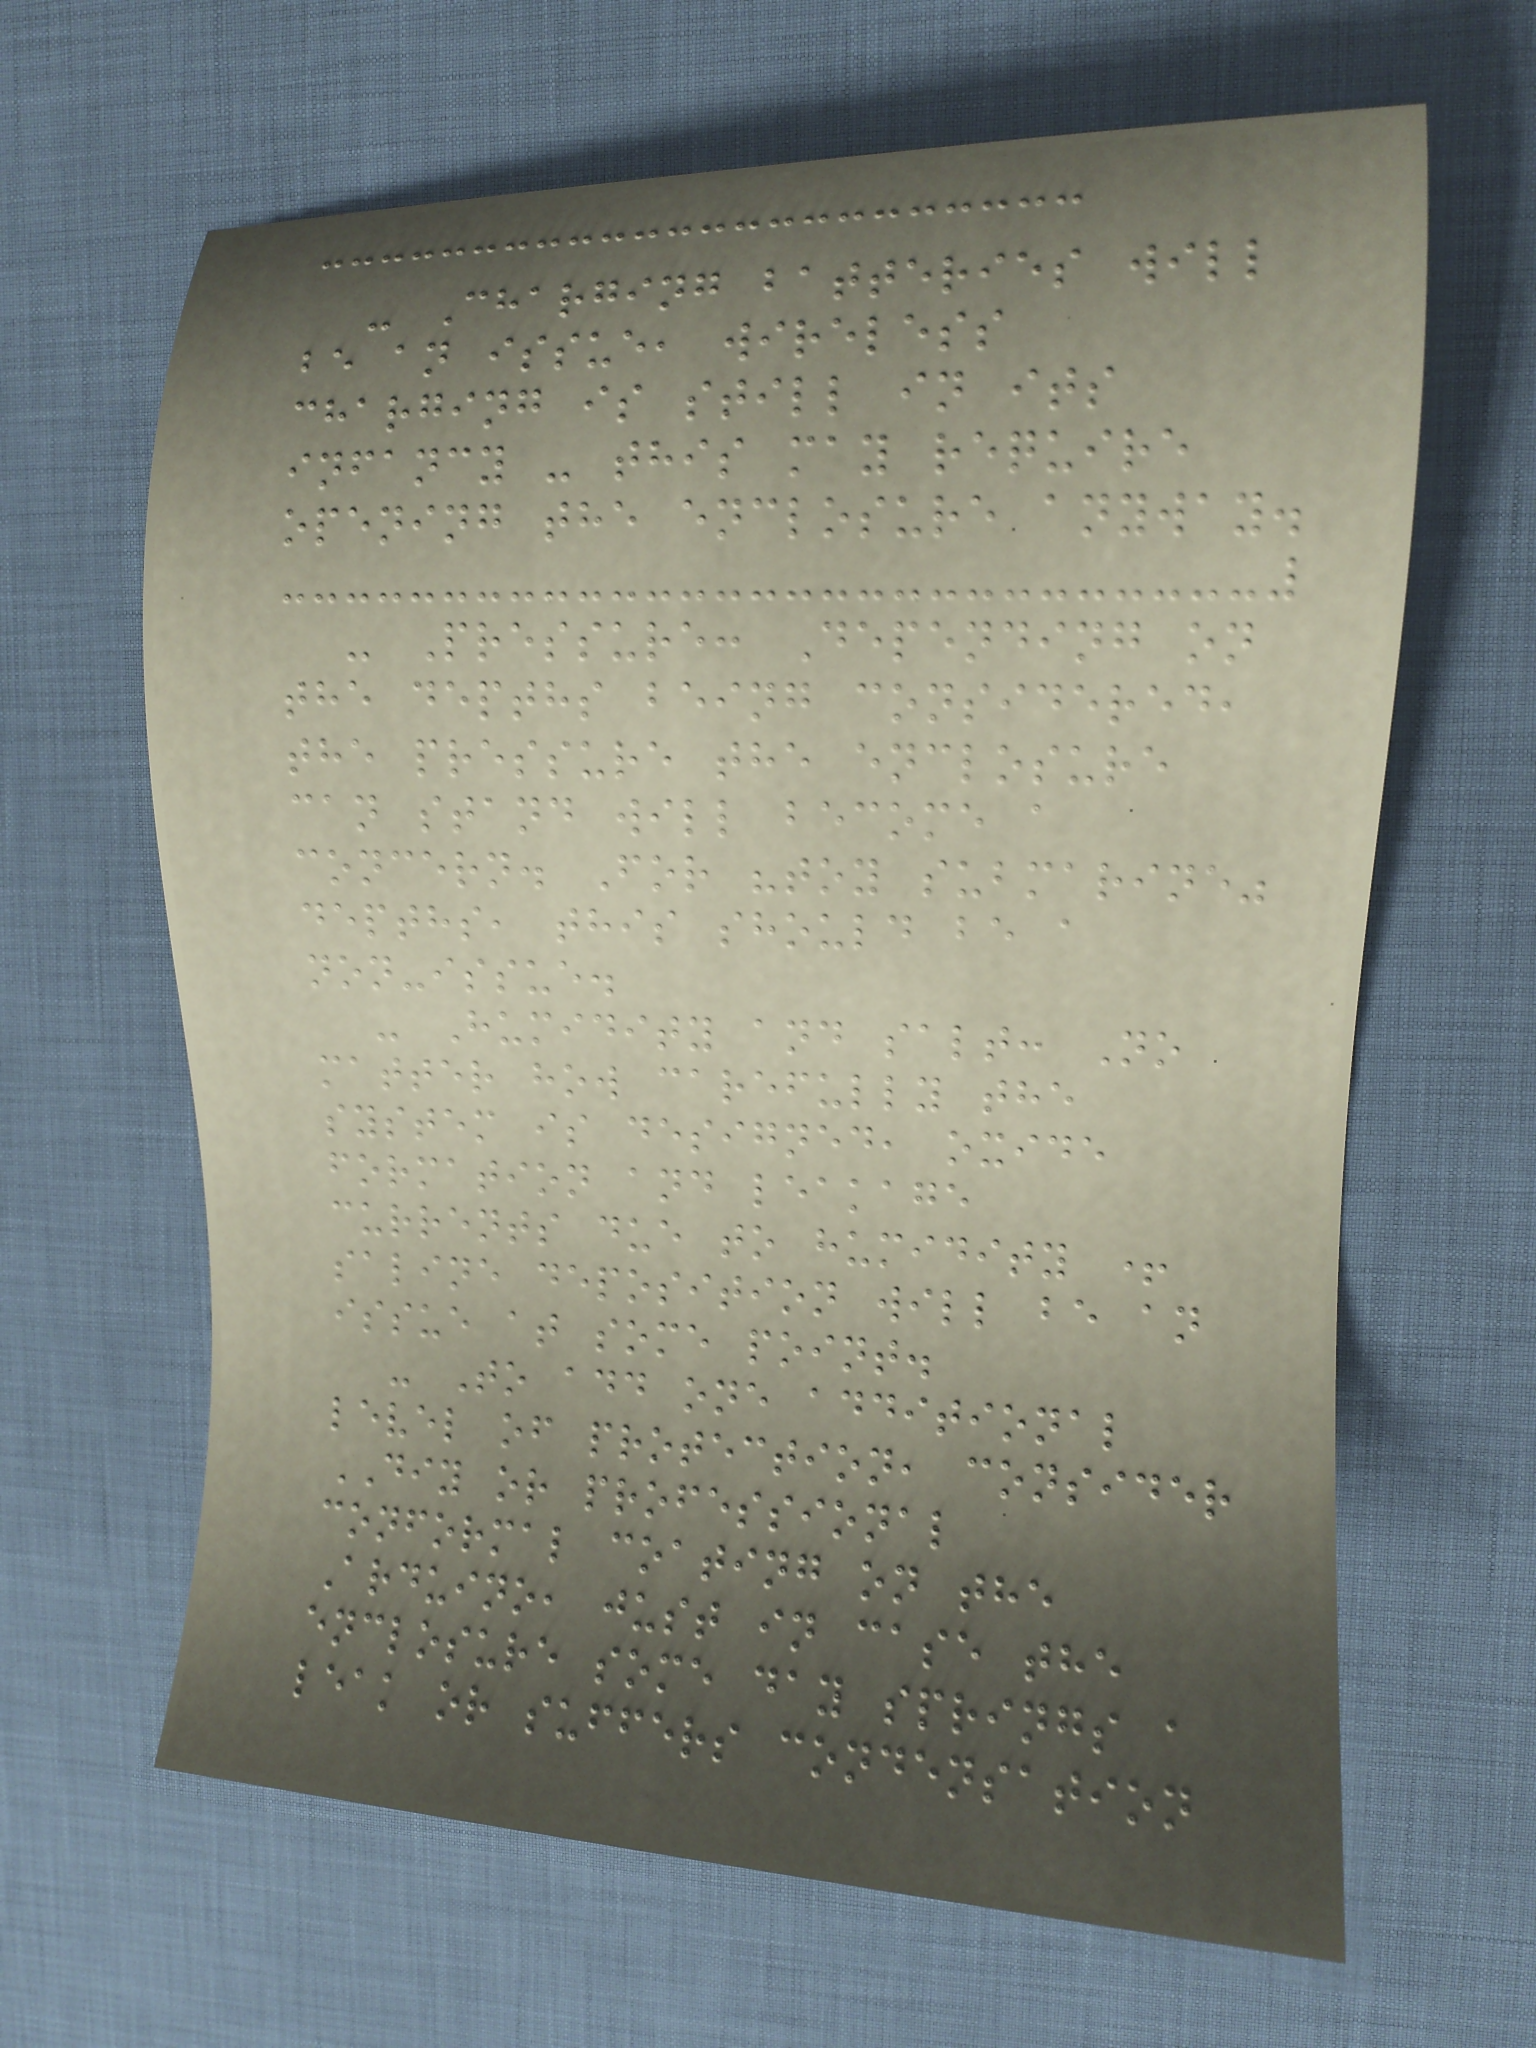- Charging batteries will
be an issue, wireless
charging is still in its
infancy - this may require
opening the enclosure anyway.
- Pressure: Depending on
the depths being considered,
the pressure the enclosure
can stand will become a
concern. For "toy submarine"
depths, this should be a
non-issue.
- Humidity and salt: No
matter how carefully the
system is designed, oxide
formation and leakage
currents due to humidity +
saline deposition will be an
issue at some point.
- To add one additional
level of protection, consider
DIY or professional
conformal coating on the
Arduino, just in case the
enclosure some day springs a
leak or suffers condensation
